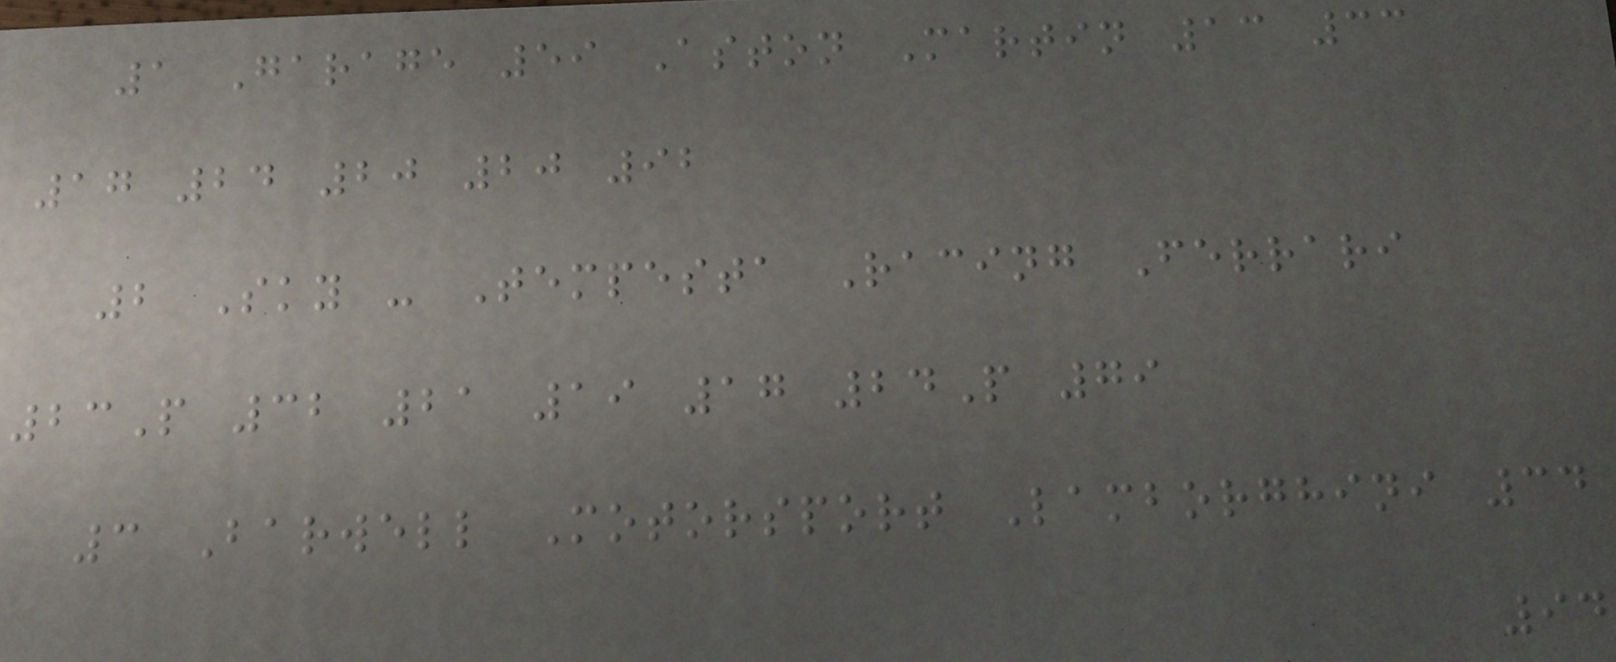1 Garage 59 Aston Martin 13 33
17 24 20 20 92
2 Sky - Tempesta Racing Ferrari
23P 32 21 19 17 24P 79
3 Barwell Motorsport Lamborghini 34
94
